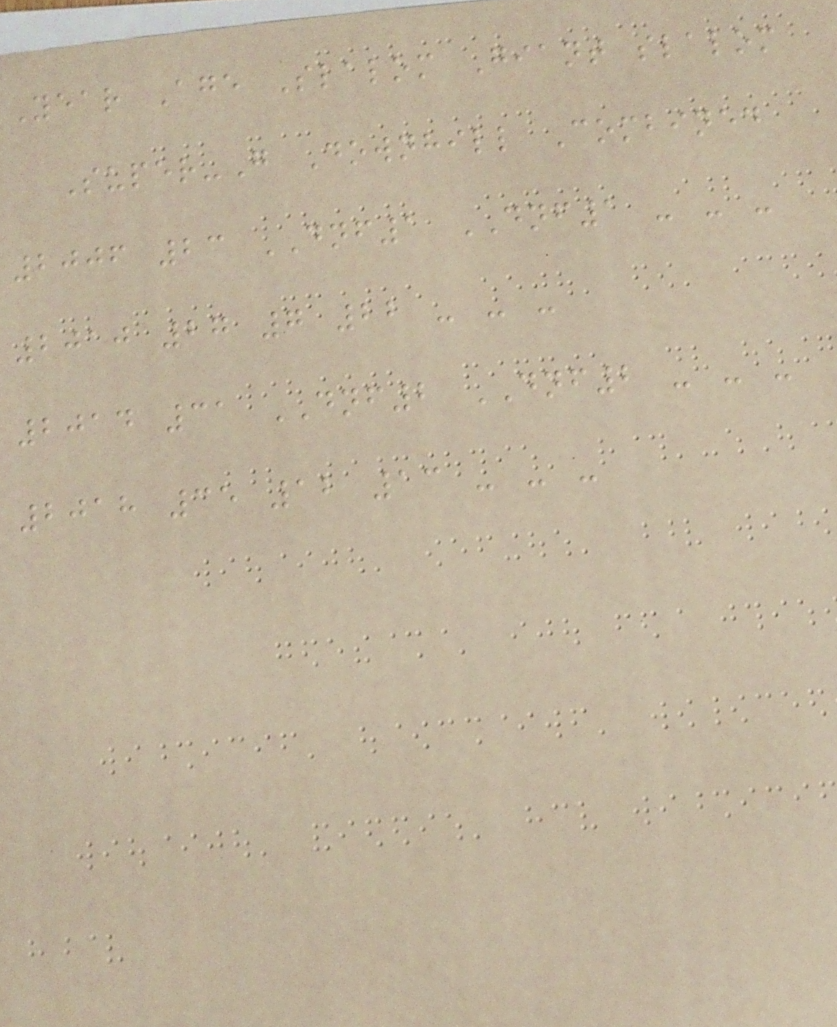Year Age Slalom Giant slalom
Super-G Downhill Combined
2006 23 DNF1 DNF1 - - -
2010 27 7 22 - - -
2014 31 DNF2 DNF2 - - -
2018 35 12 13 - - -
